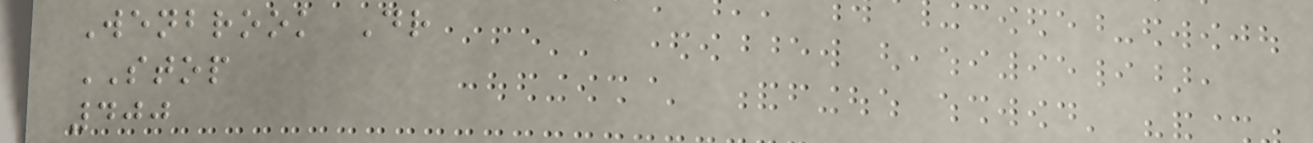Wenbrook Dr
STOP
400
